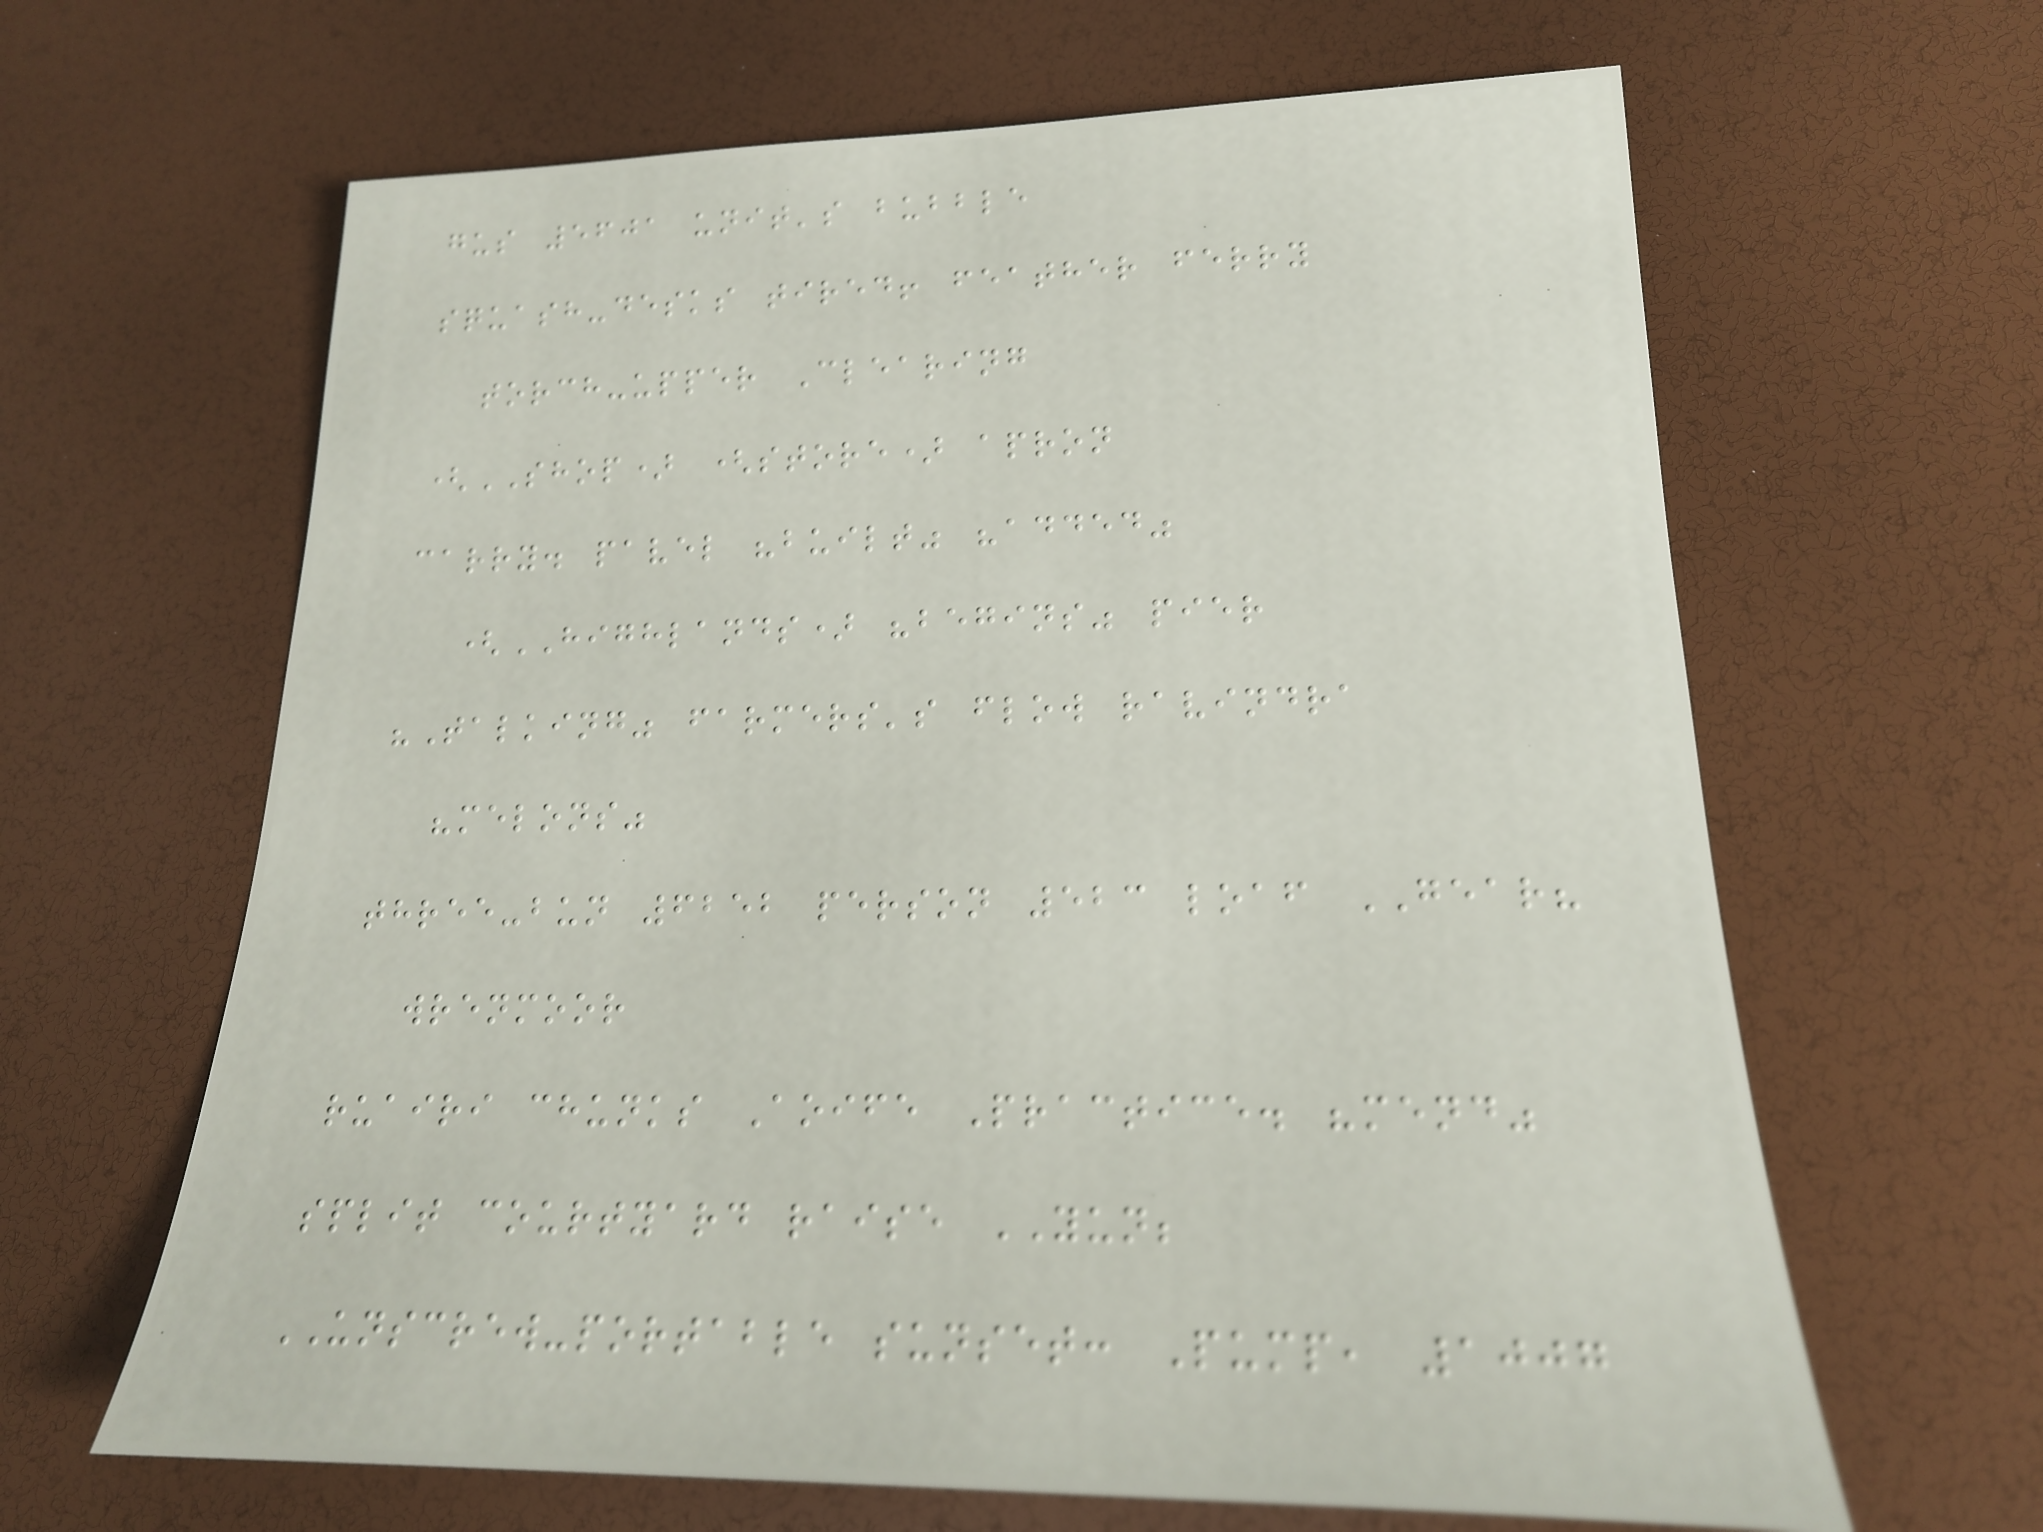gus 5601 unit's bubble
squash-desks tired! feather ferry
torch-upper Clearing
(SHOP) (store) apron
carry. pavel "built" "added"
(HIGHLANDS) "begins" pier
"Talking" farmers's flow ravindra
"melons"
three-bun 6252 person 523 loaf GEAR?
wrenmoor
ruairi chunks Aoife Practice. "mend"
split courtyard raise YUN;
UNSCREW-portable sunset: Pump, 1007
